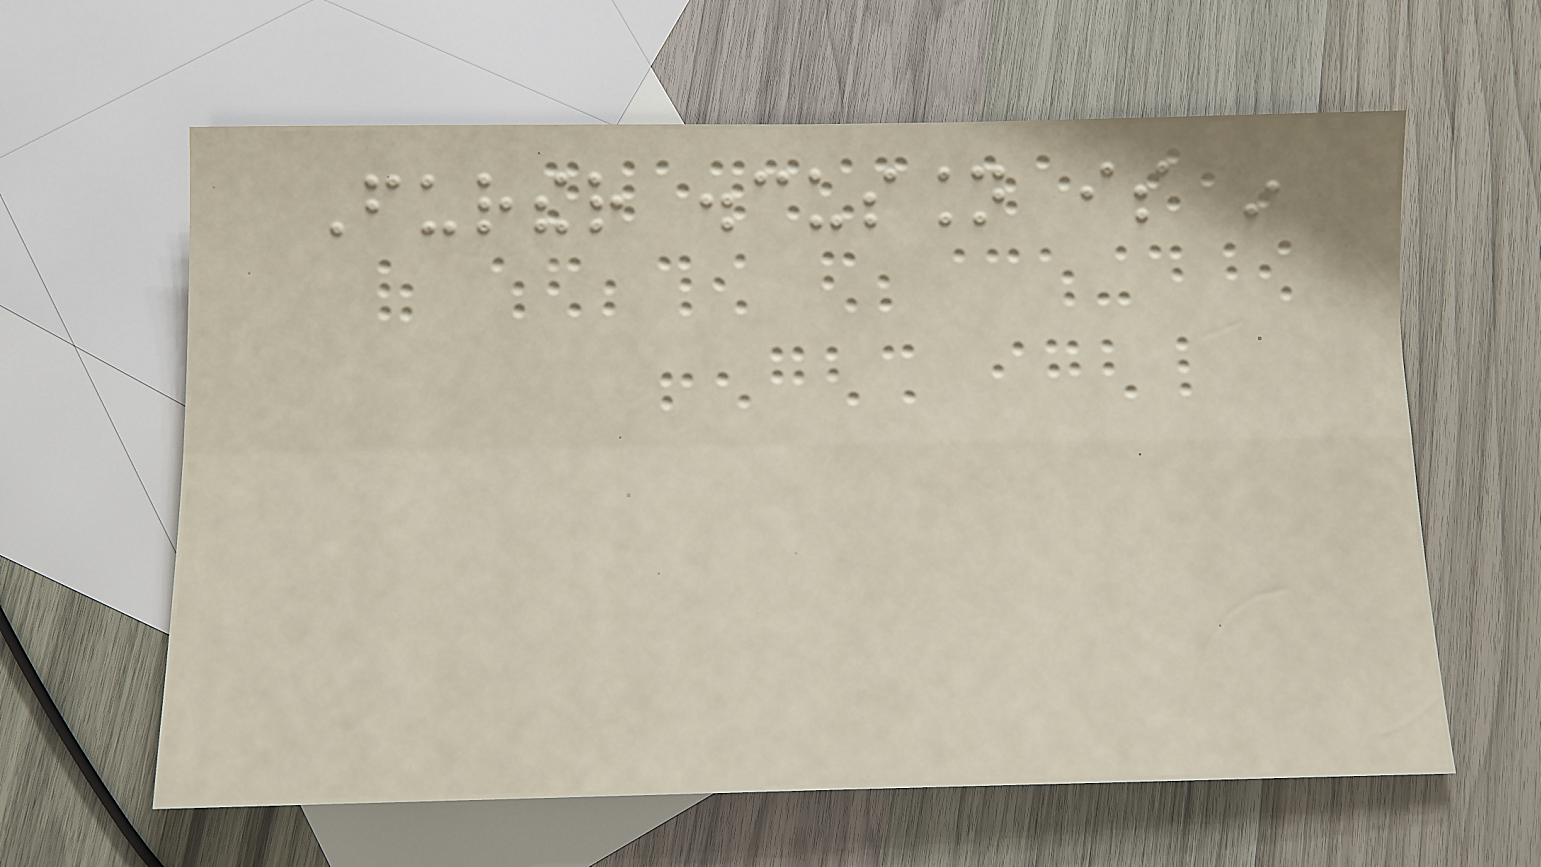Further discussion is in
